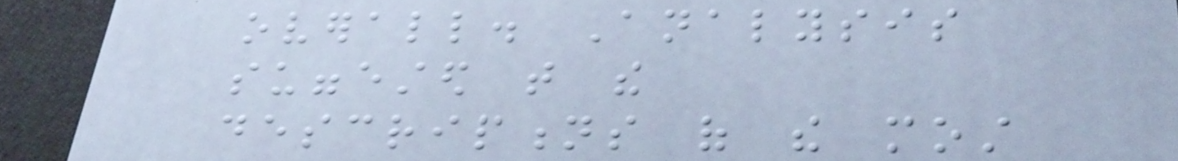overall. Analysis
suggested that the
descriptions of the most
